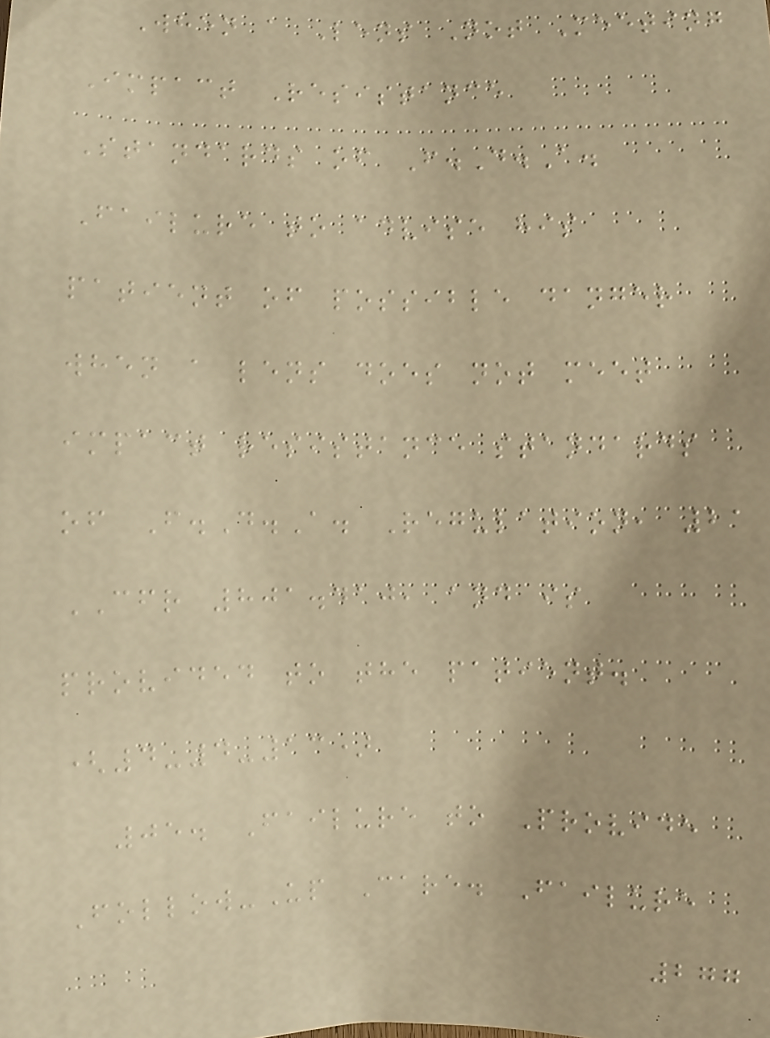When a Lens Not Meeting
Impact Resistance
Standards of F.D.A.
Failure to advise his
patient of possible danger
when a lens does not meet
impact resistance standards
of F.D.A. Regulation, 21
CFR 801.410, and is
provided to the patient.
(4-4-13)
05. Failure to Provide
Follow-Up Care. Failure
277
